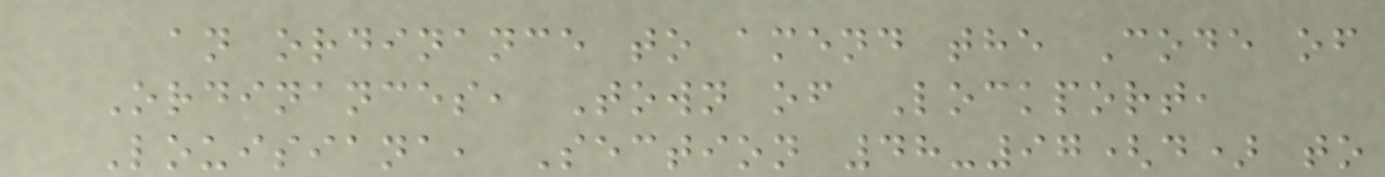an ordinance to amend the Code of
Ordinances, Town of Lockport,
Louisiana, Section 48-97(d) to
